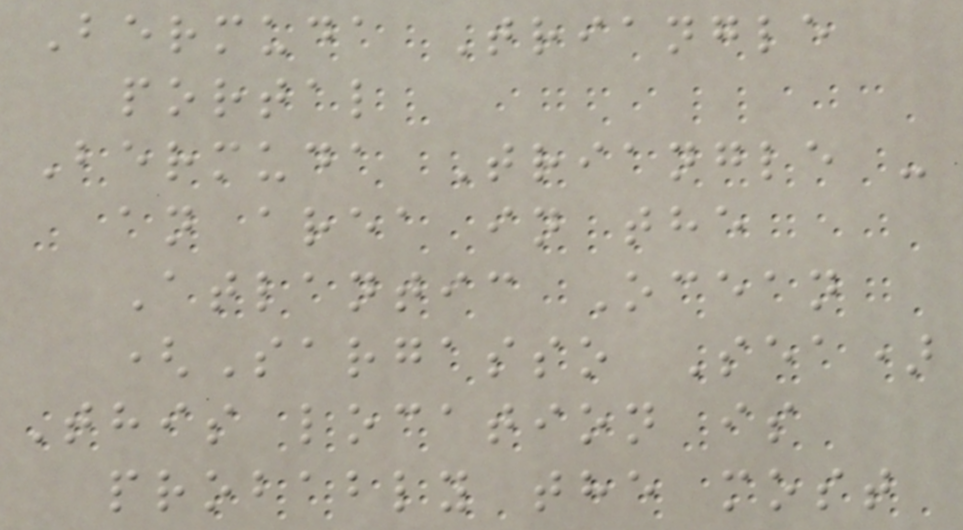Bermuda Triangle
portal
Bermuda Triangle -
an area in the
Atlantic Ocean
(Sargasso Sea)
This location is
probably the most
